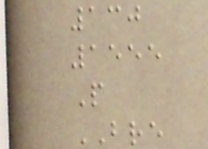130
1555
P
BRE
